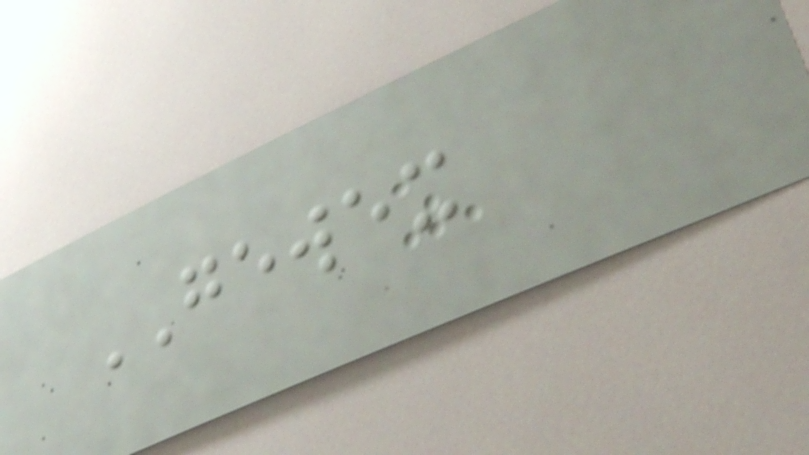GEWEX
